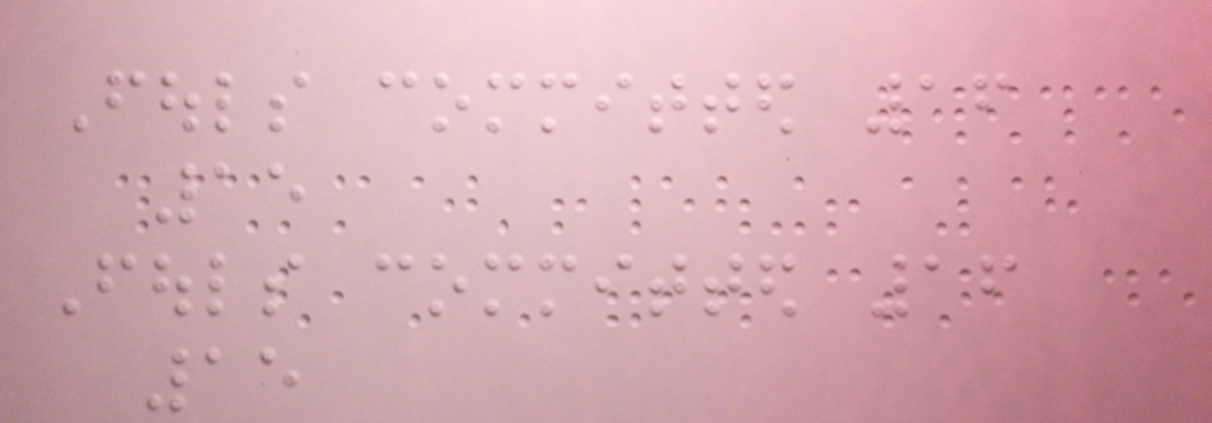Fouls committed 16
15
Fouls committed 16
15
